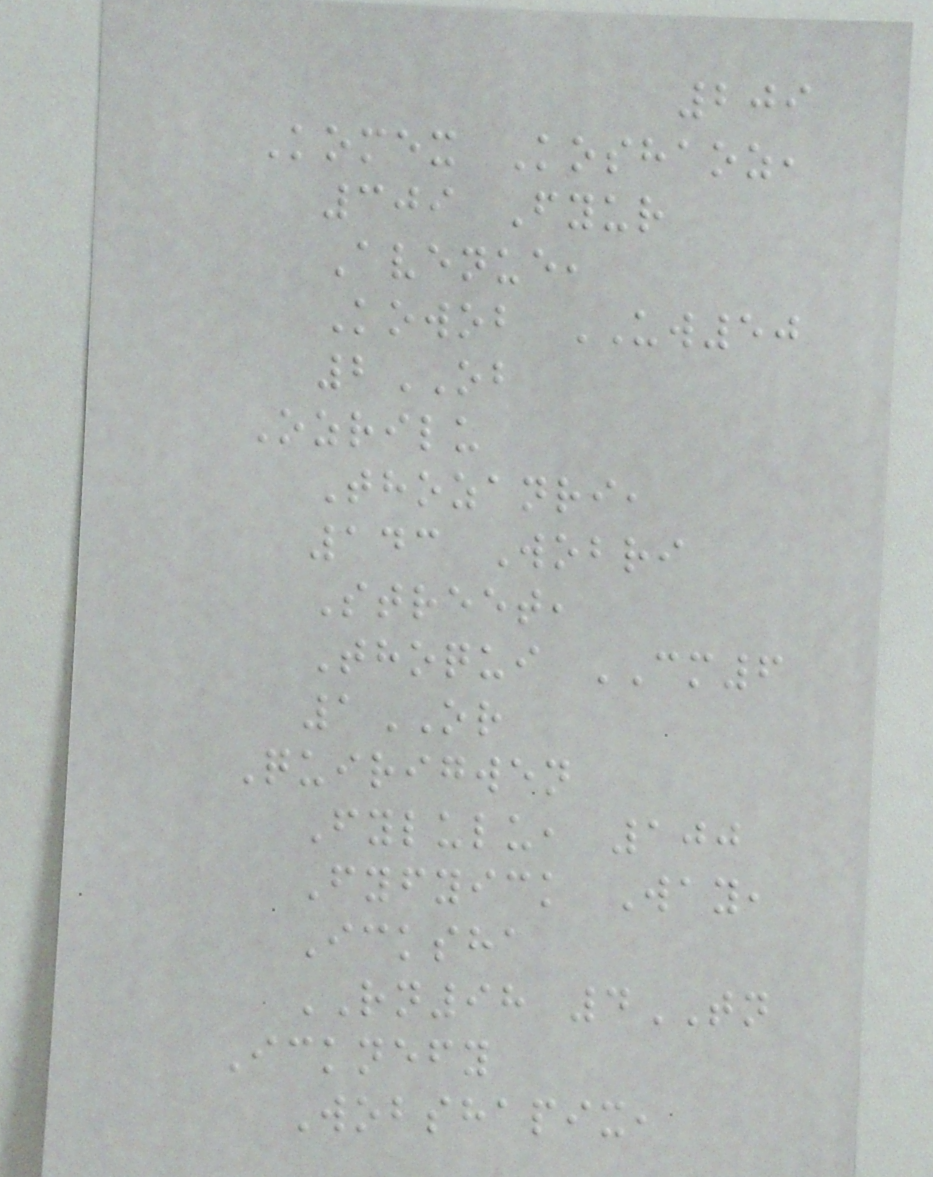209
Komex Koshaoz,
309 Fyur
Avenue,
Kowob UW50
2OB
Ozrilu
Thozanri,
143 Wobri
Street,
Thoqui CM6
1OR
Quirigwen
Fylulu, 100
Fyfyick Way,
Icksha
RN98 4TN
Icknefy
Wobshapix,
